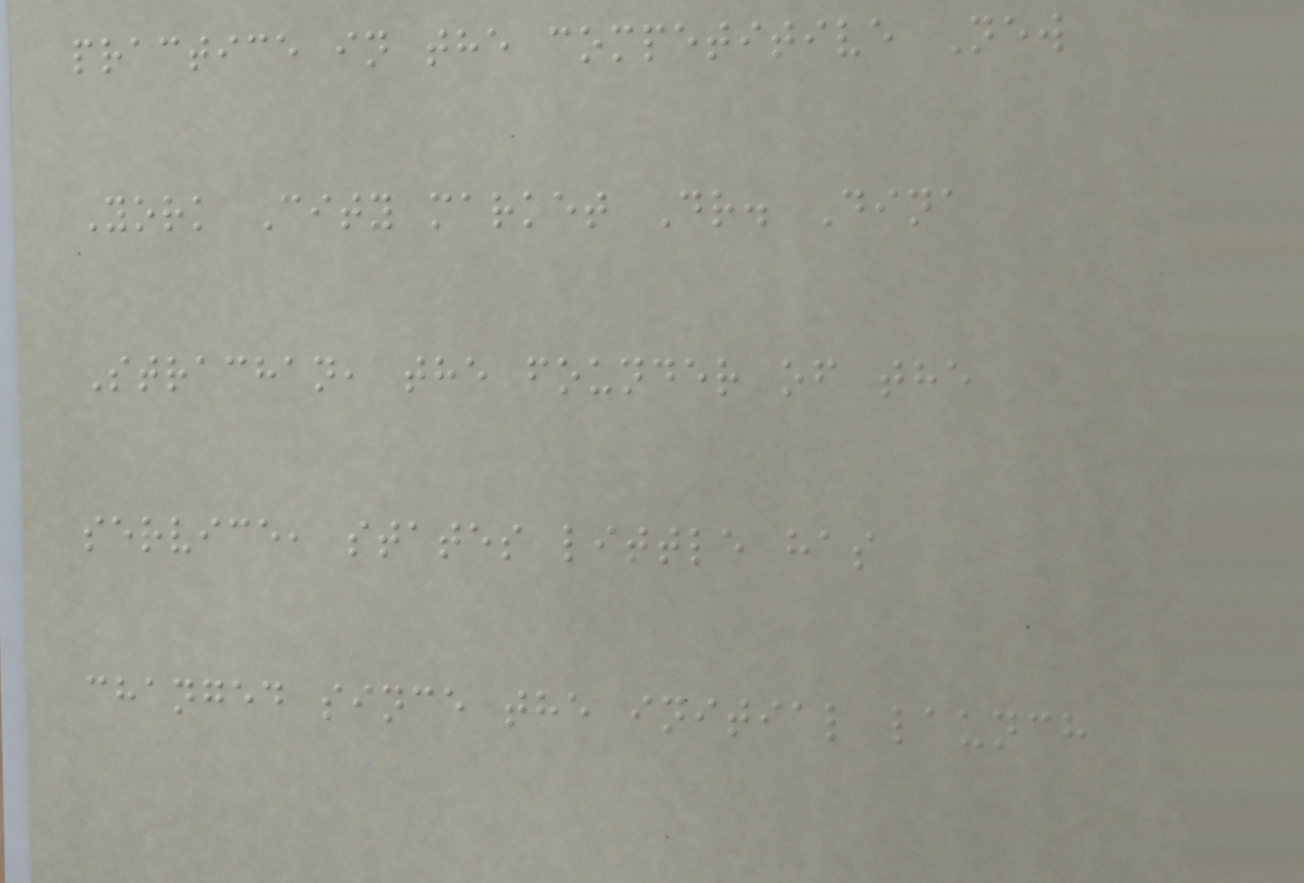practice in the competitive New
York City market Dr. Dina
Strachan, the founder of the
service, states little has
changed since the initial launch
